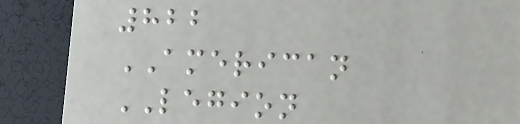822
AMERICAN
LEGION
